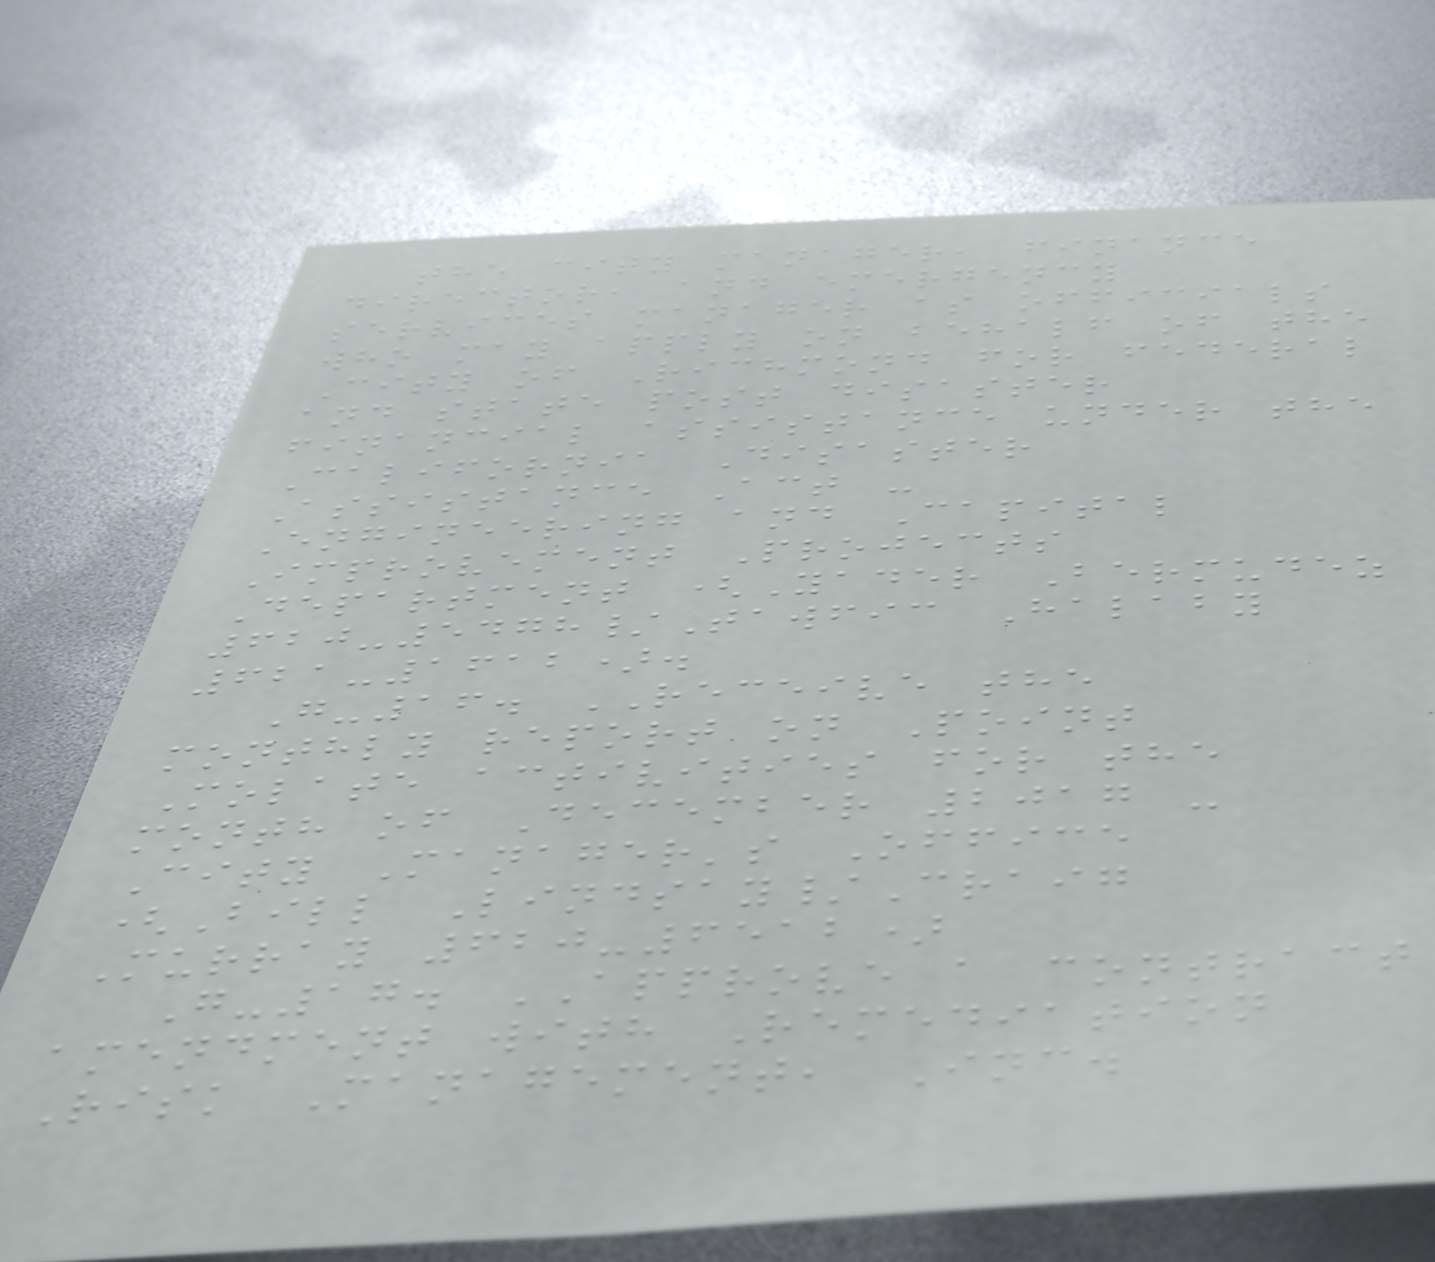the city manager, finance
director, and emergency
services manager as officials
who may apply on behalf of the
City of Richmond for federal
and state post disaster
financial assistance under the
California Disaster
Assistance Act -
Engineering and Capital
Improvement Projects
Department (Yader Bermudez
620-5478/Tawfic Halaby
621-1612).
G-16. RECEIVE the
monthly report on Point
Molate activities for the
month of December 2017 -
City Manager's Office
(Bill Lindsay/Craig
Murray 620-6512)
G-17. APPROVE a contract
amendment with Remediation
Risk Management, Inc.
